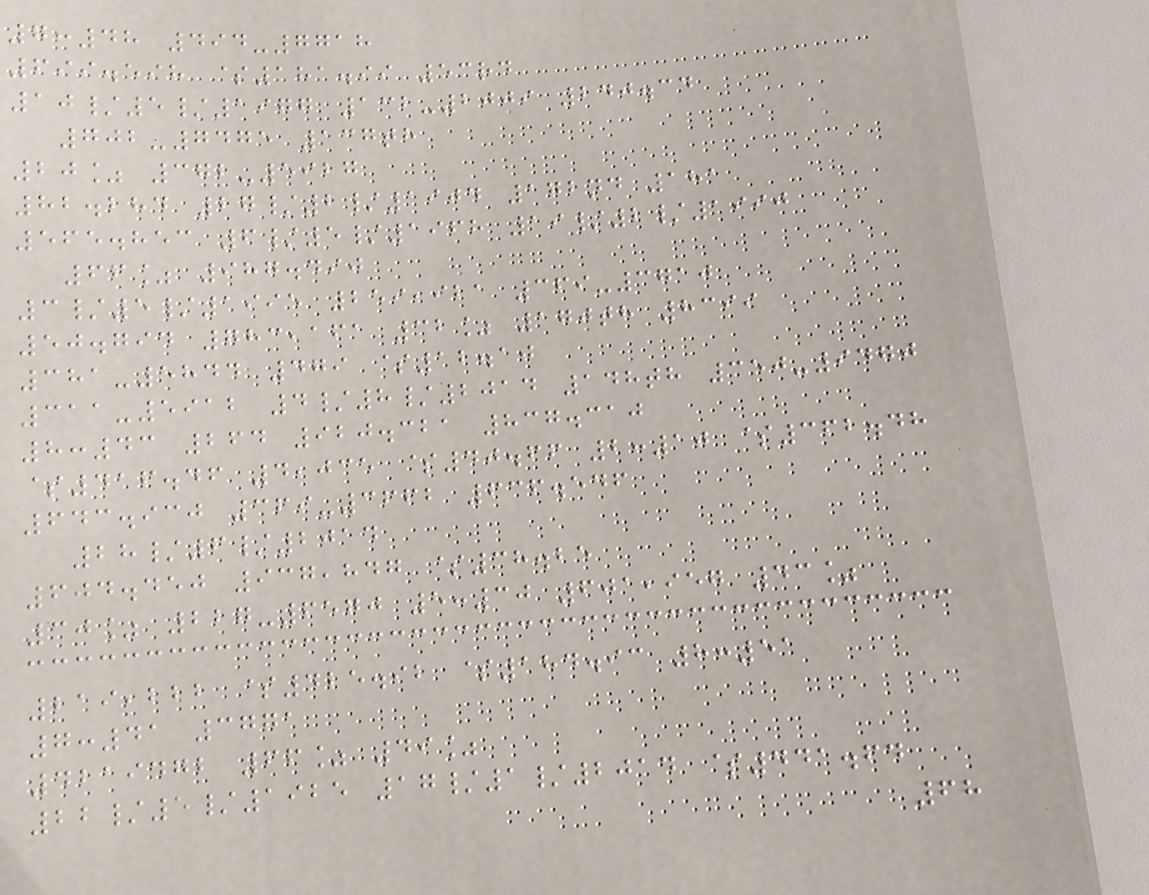7:48 494-7718
699.598 $181.99 53rd
10/5/1977 132-2009 240.34
702-7475 137th
20% 372-5927
82.284 27/2/1904 172nd 181
565.853 6/5/1968 19/2/1990
66% 987.490
3/5/1995 259,921 369-3710
50.794 783,161 32% 170th 8399
381-5844 479 $12.10
311-5912 4/8/2014 148th 350-9470
8:43 264 920.321 837.310
$416.46 4,035 $40.66 2:10 $362.48
643.930 369-3662 636.546
28/6/2014
604.450 937,847 $38.25
30% 227-6570 5:30 601,957 43%
219,222 $425.92 $184.93 8:51
7:41 3771
4219472 66% 49%
22/5/1925 17/1/2014 $441.64
68
